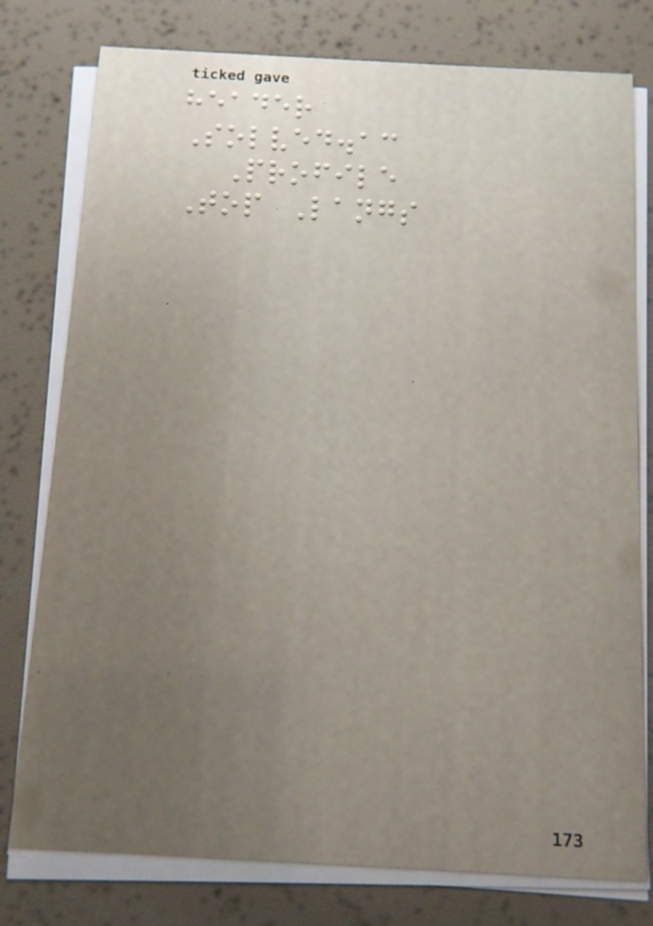header
Solved.ac
Profile
Top Langs
